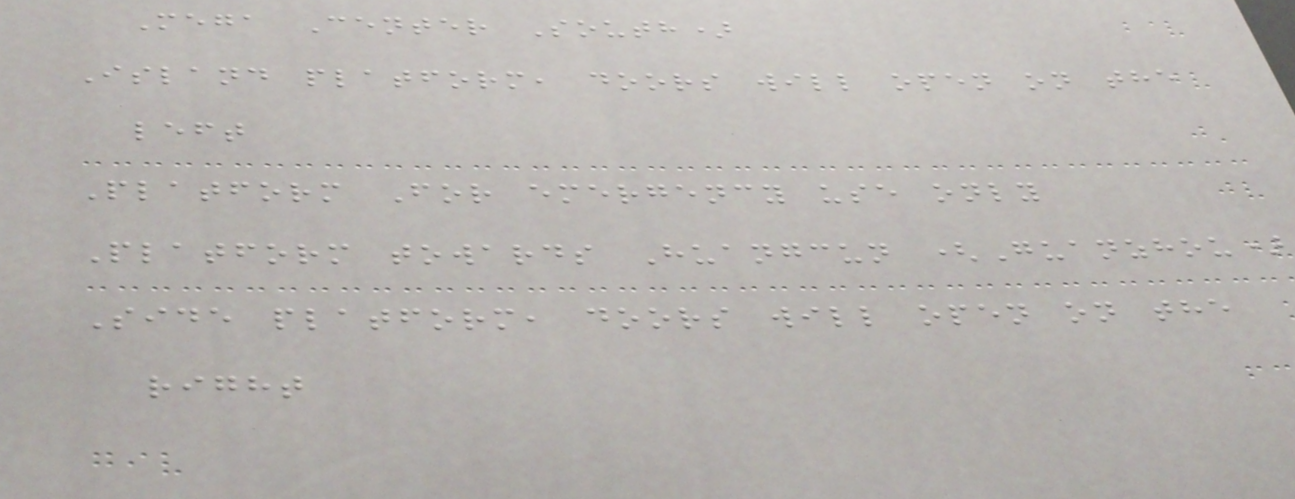Mega Center South)
Island platform, doors will open on the
left
Platform For emergency use only
Platform towards Huangcun (Guanzhou)
Side platform, doors will open on the
right
